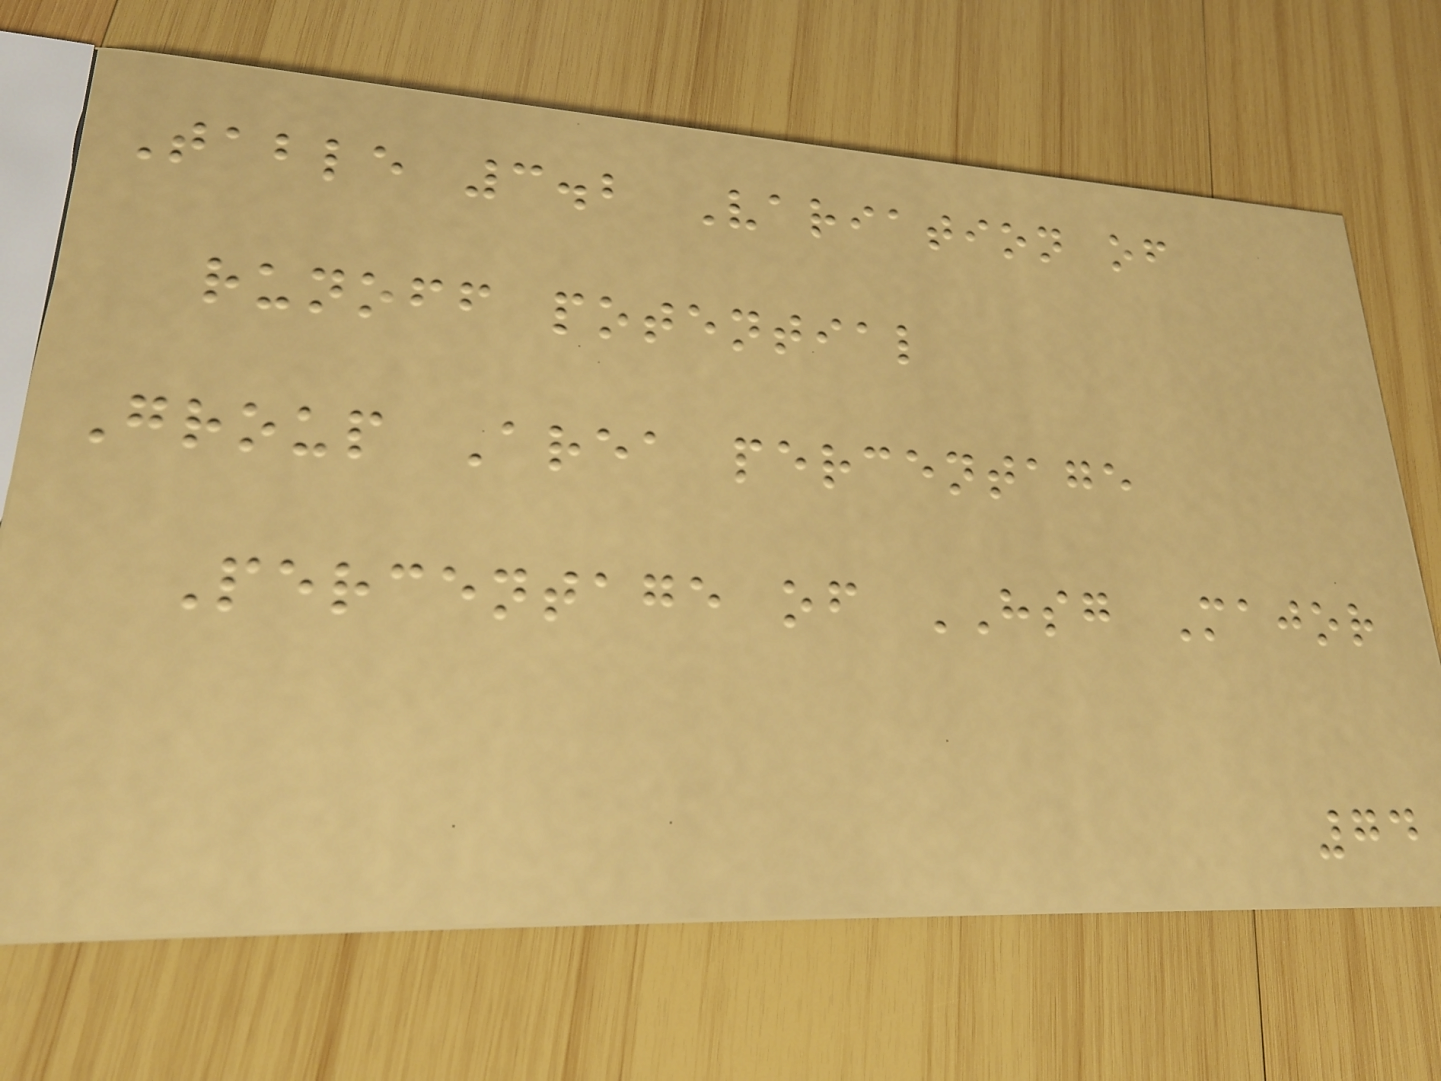Table 3.2 Variation of
runoff potential
Group Area percentage
Percentage of HSG Major
74
